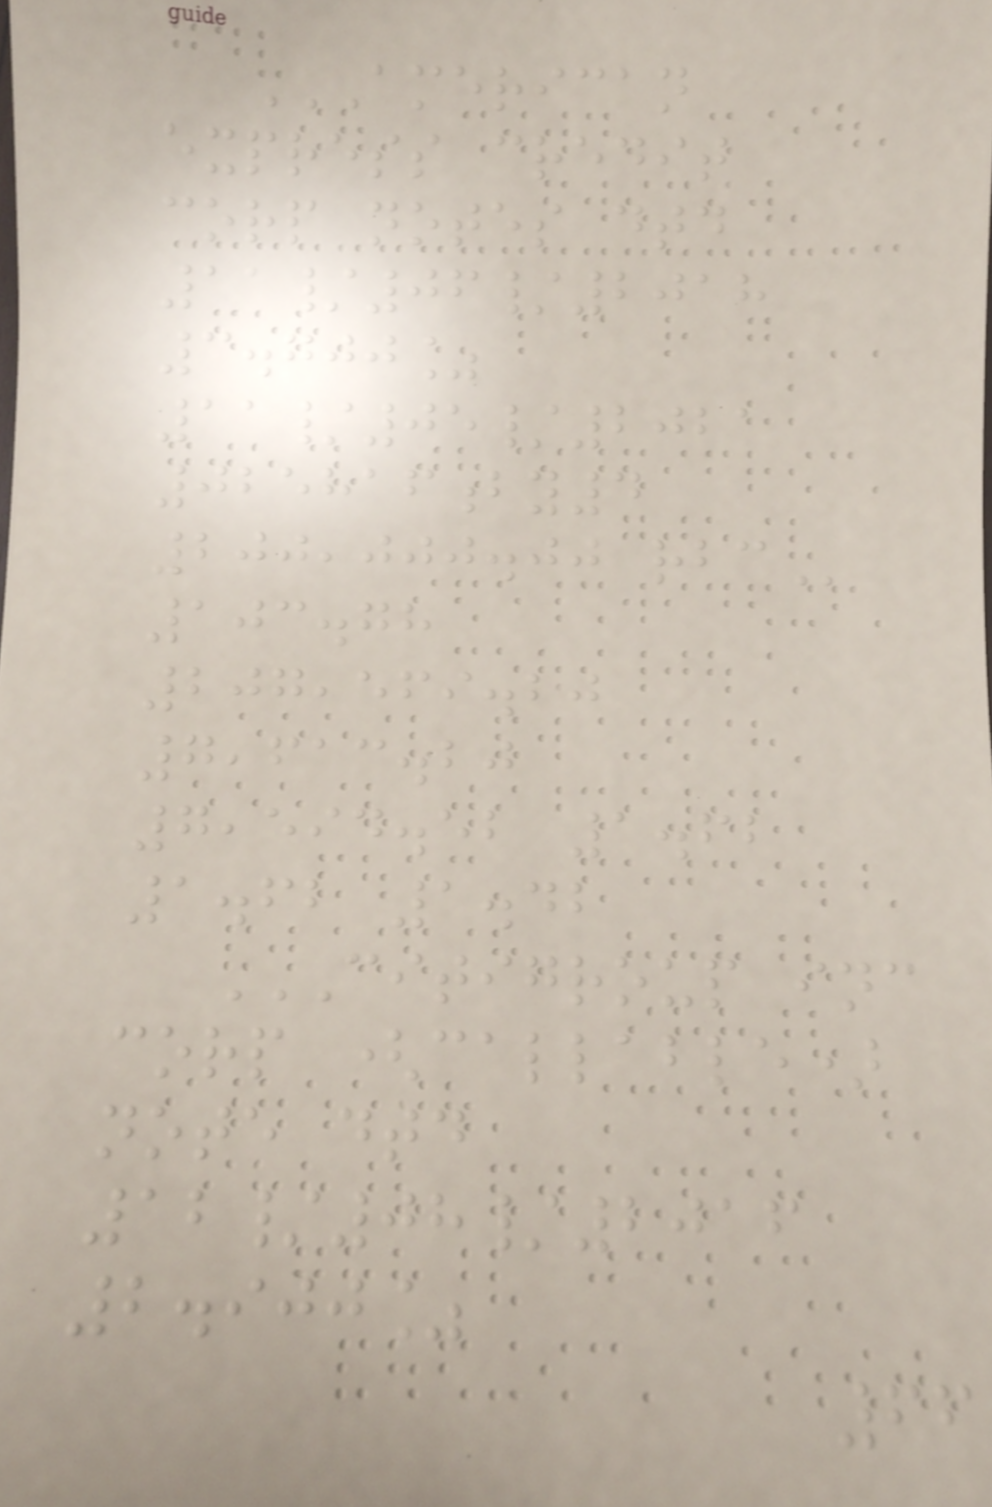AMERICAN
EXPRESS CREDIT
CORP NOTES DTD
11/06/2018
3.700%
11/05/2021
025816BY4
200,000.00 RBC
103.78
207,569.20
7,613.20
7,594.52 1.62
1.62 1.42
CITIGROUP INC
CORP (CALLABLE)
NOTE DTD
12/08/2016
2.900%
66
